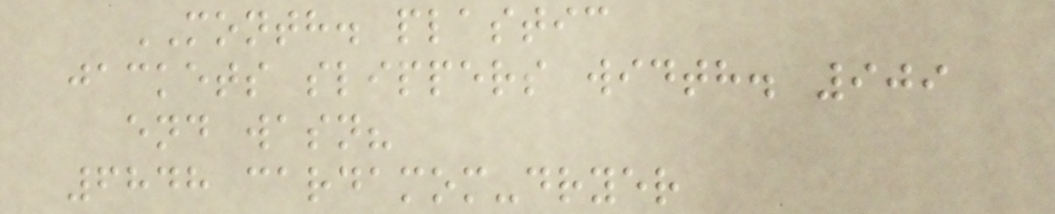MONTH. plastic
jackets slippers width. 909
end wasn?
6848 cardamom-dryer
